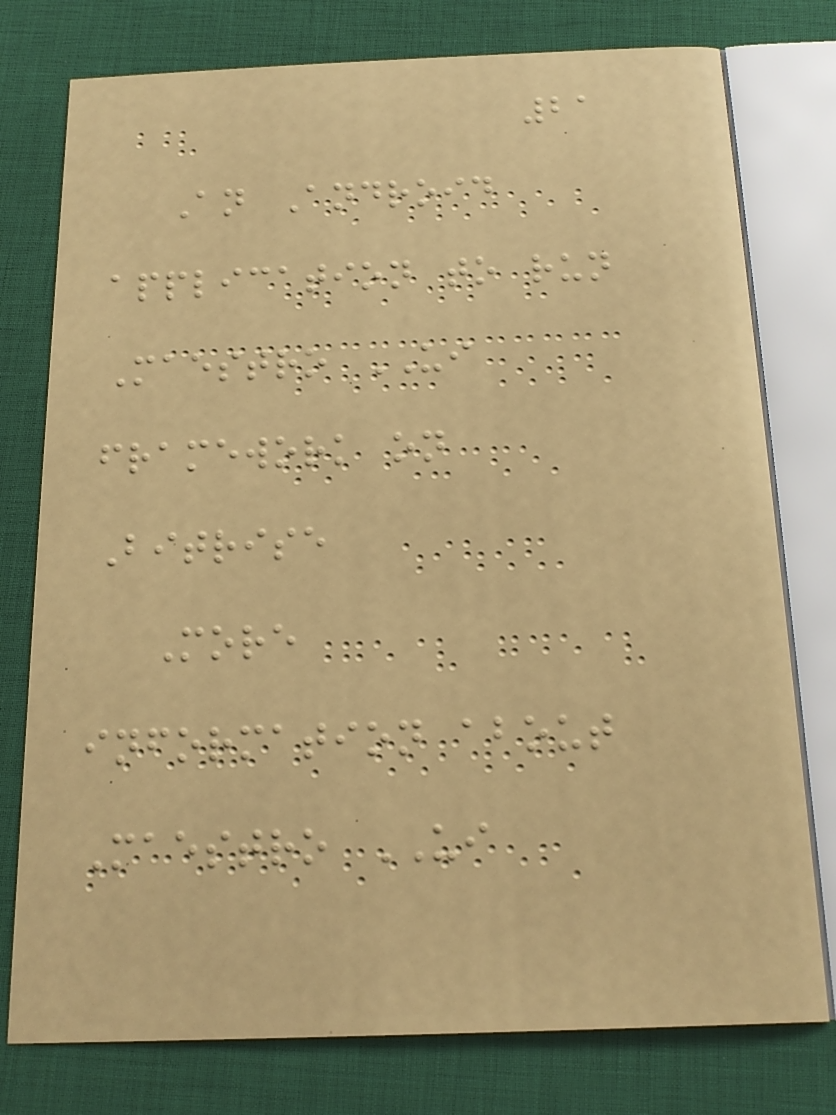21
An Android
application to run
Maestro UI
framework on
Bitrise
More
information about
Maestro UI
